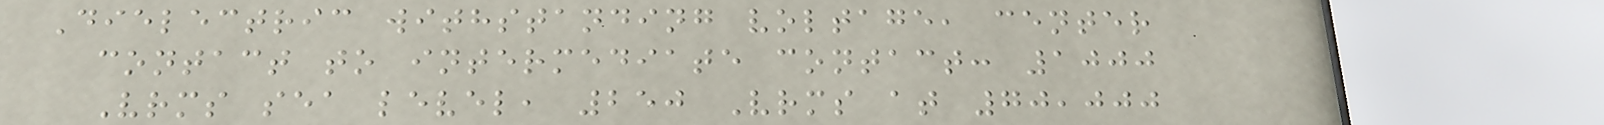Dielectric withstanding voltage, center
contact to intermediate contact: 1000
Vrms sea level, 250 Vrms at 70,000
